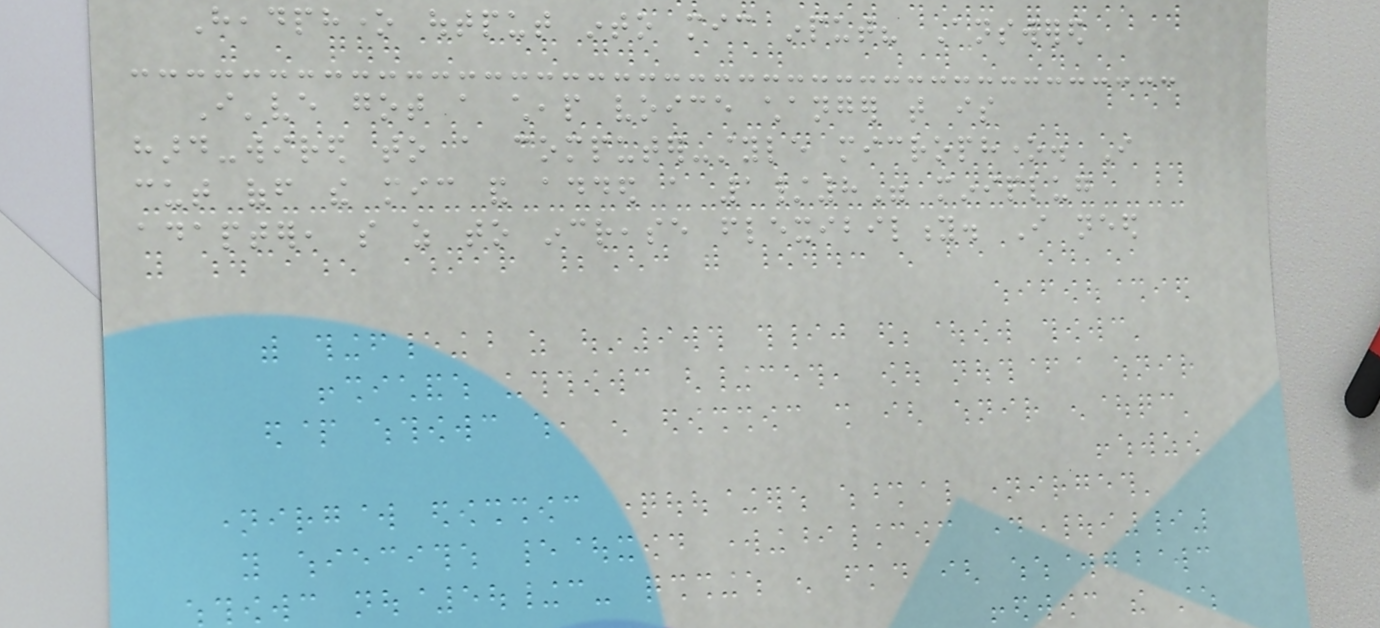Headphone output into mic input? Answered
I've got a cheap voice changer that is
hard-wired to a computer-style microphone. I
cut off the mic and added a 1/8" miniplug
adapter, so as to increase flexibility. I need
